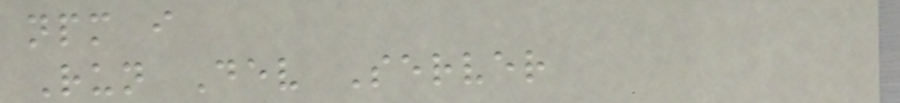npm i
Run Dev Server
